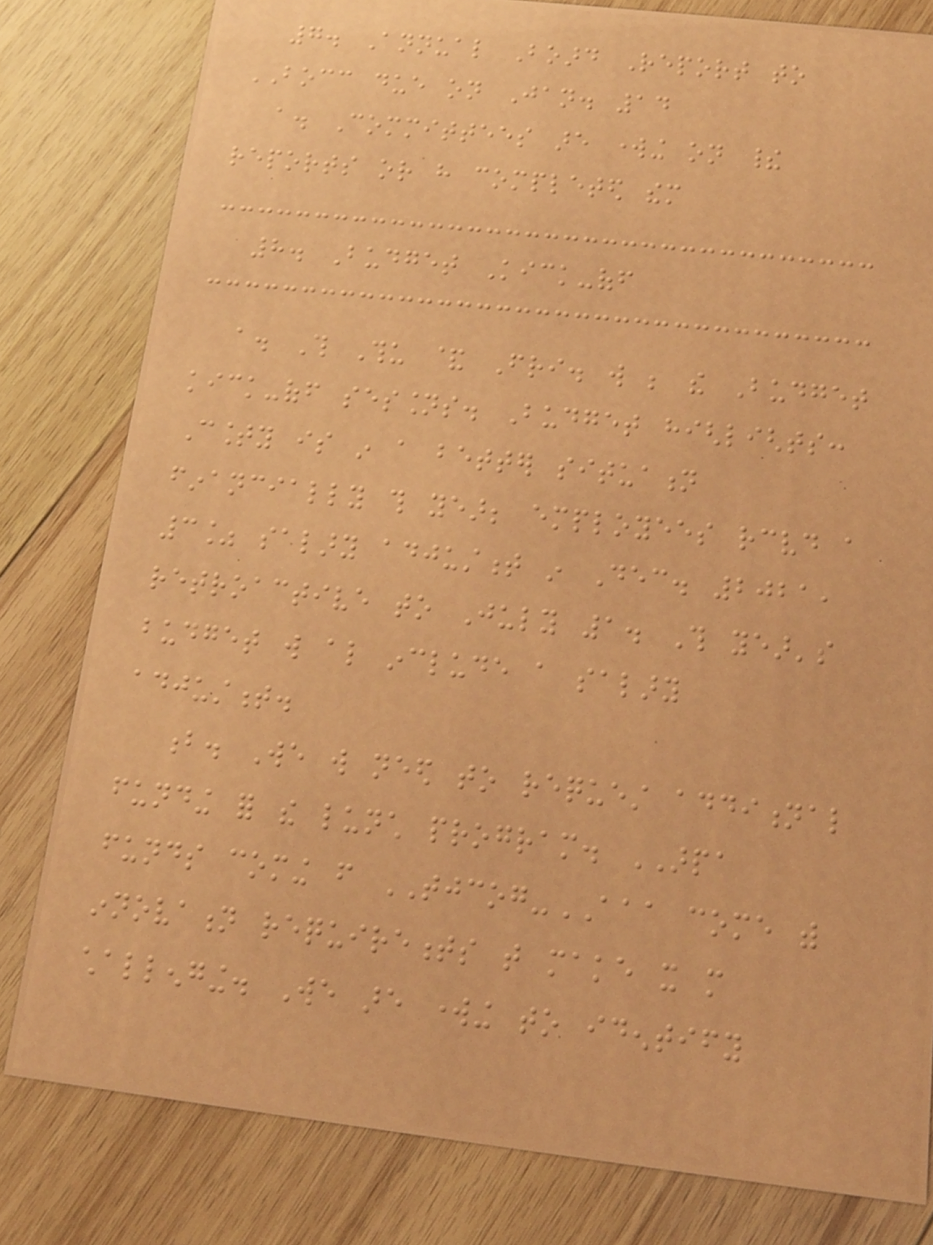7. Annual Board Report to
BOCC due on Jan. 14
a. Committees are working on their
reports or have completed them
8. Budget Kick-off
a. This Thu & Fri. will be the Budget
kick-off sessions. Budget highlights:
County is in a better situation
financially this year; employees received a
3% salary adjustment in Dec. 2021,
retroactive to July 1. This year's
budget will also include a salary
adjustment.
b. We will need to request additional
funding for the lunch program. ARPA
funds coming from TJCOG-AAA come with
innovation requirements that make it more
challenging. We are working to identify
